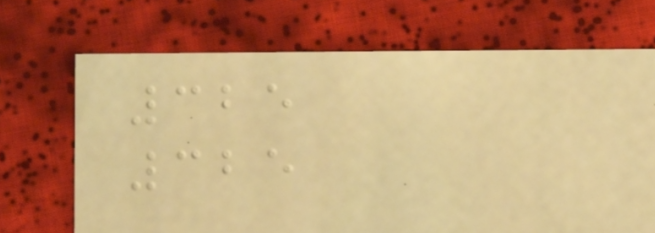325
325
